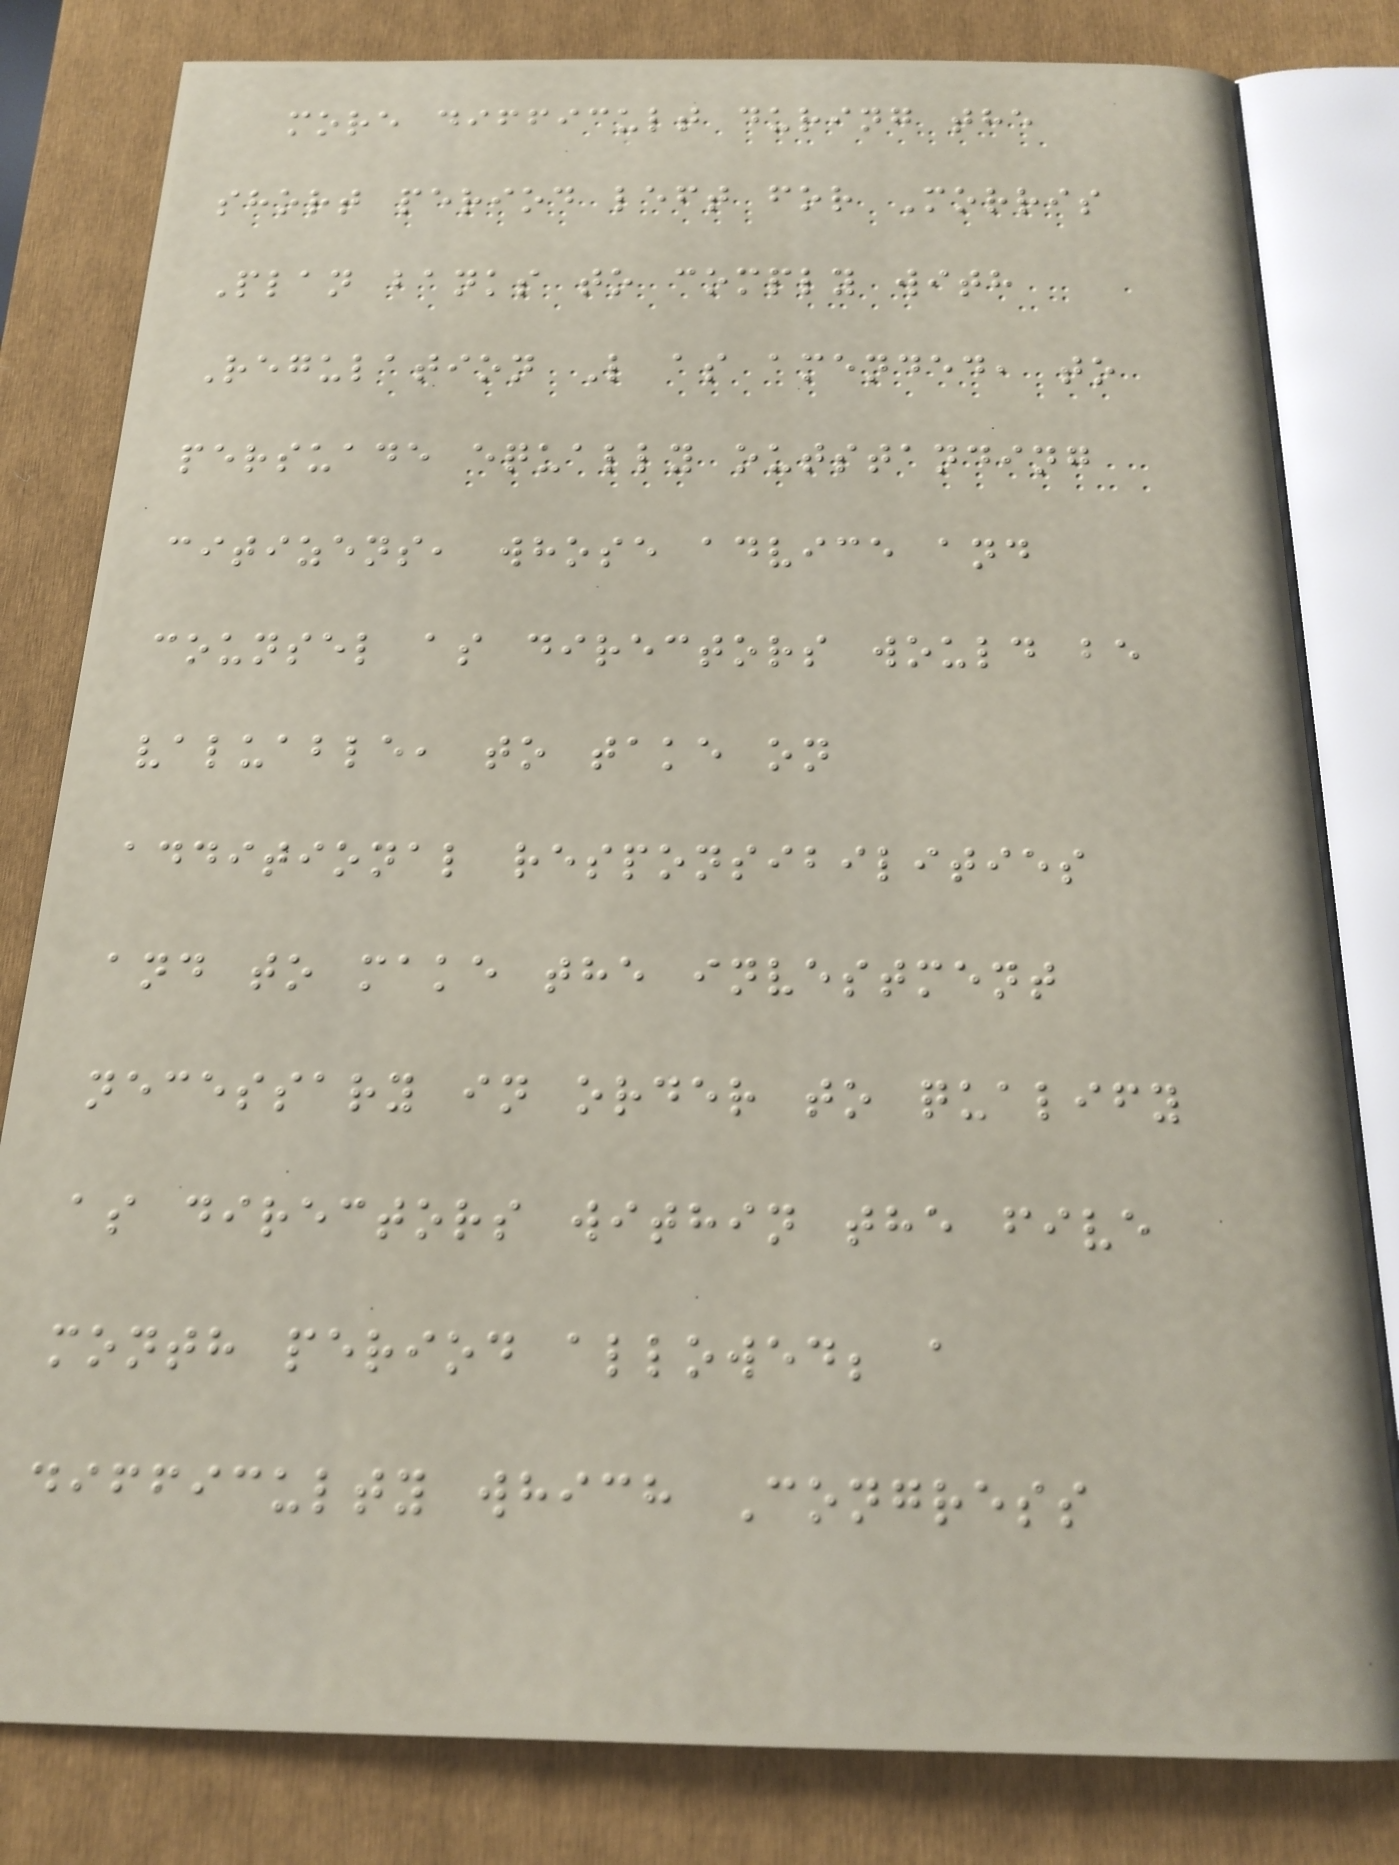more difficult during the
short period left for Morris
Plan banks to comply with
Regulation L as amended, to
persuade equally outstanding
citizens, whose advice and
counsel as directors would be
valuable, to take on
additional responsibilities
and to make the investment
necessary in order to qualify
as directors within the five
month period allowed; a
difficulty which Congress
